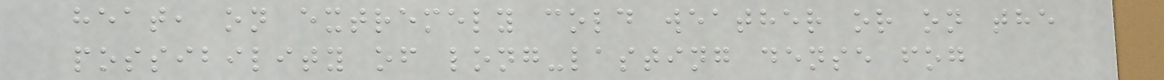heat, on extremely cold weather or on the
possibility of long-lasting dense fog
